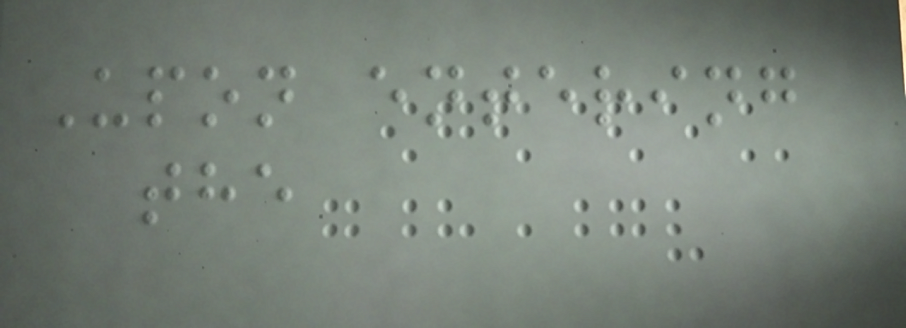Upon entering
the
